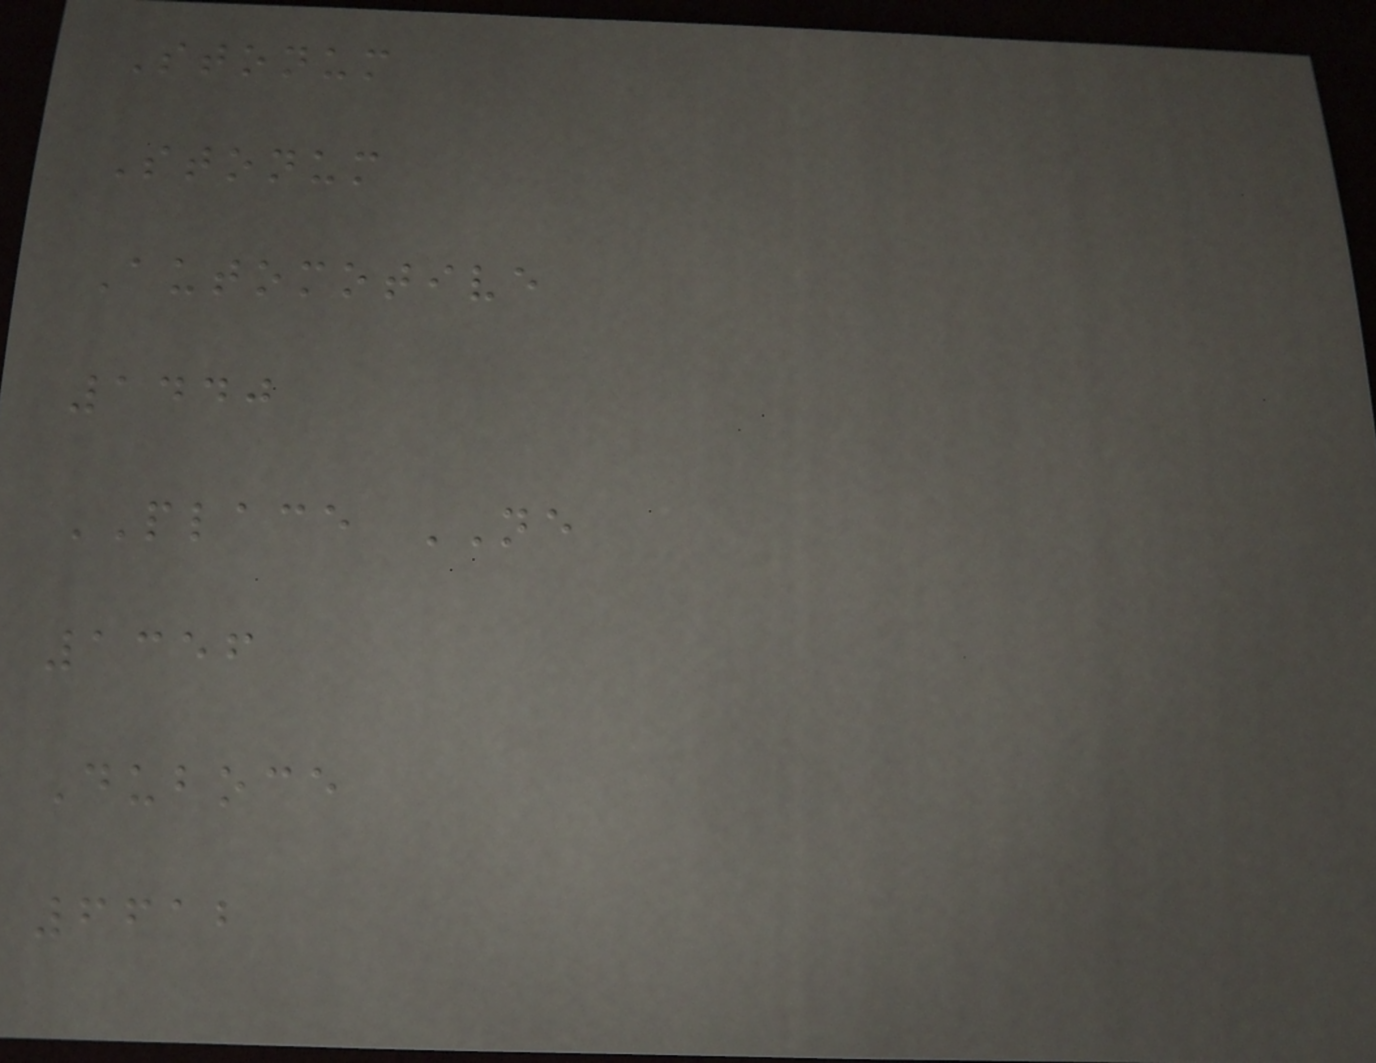Stonum
Stonum
Automotive
1440
PLACE NE
1356
Duboce
6612
